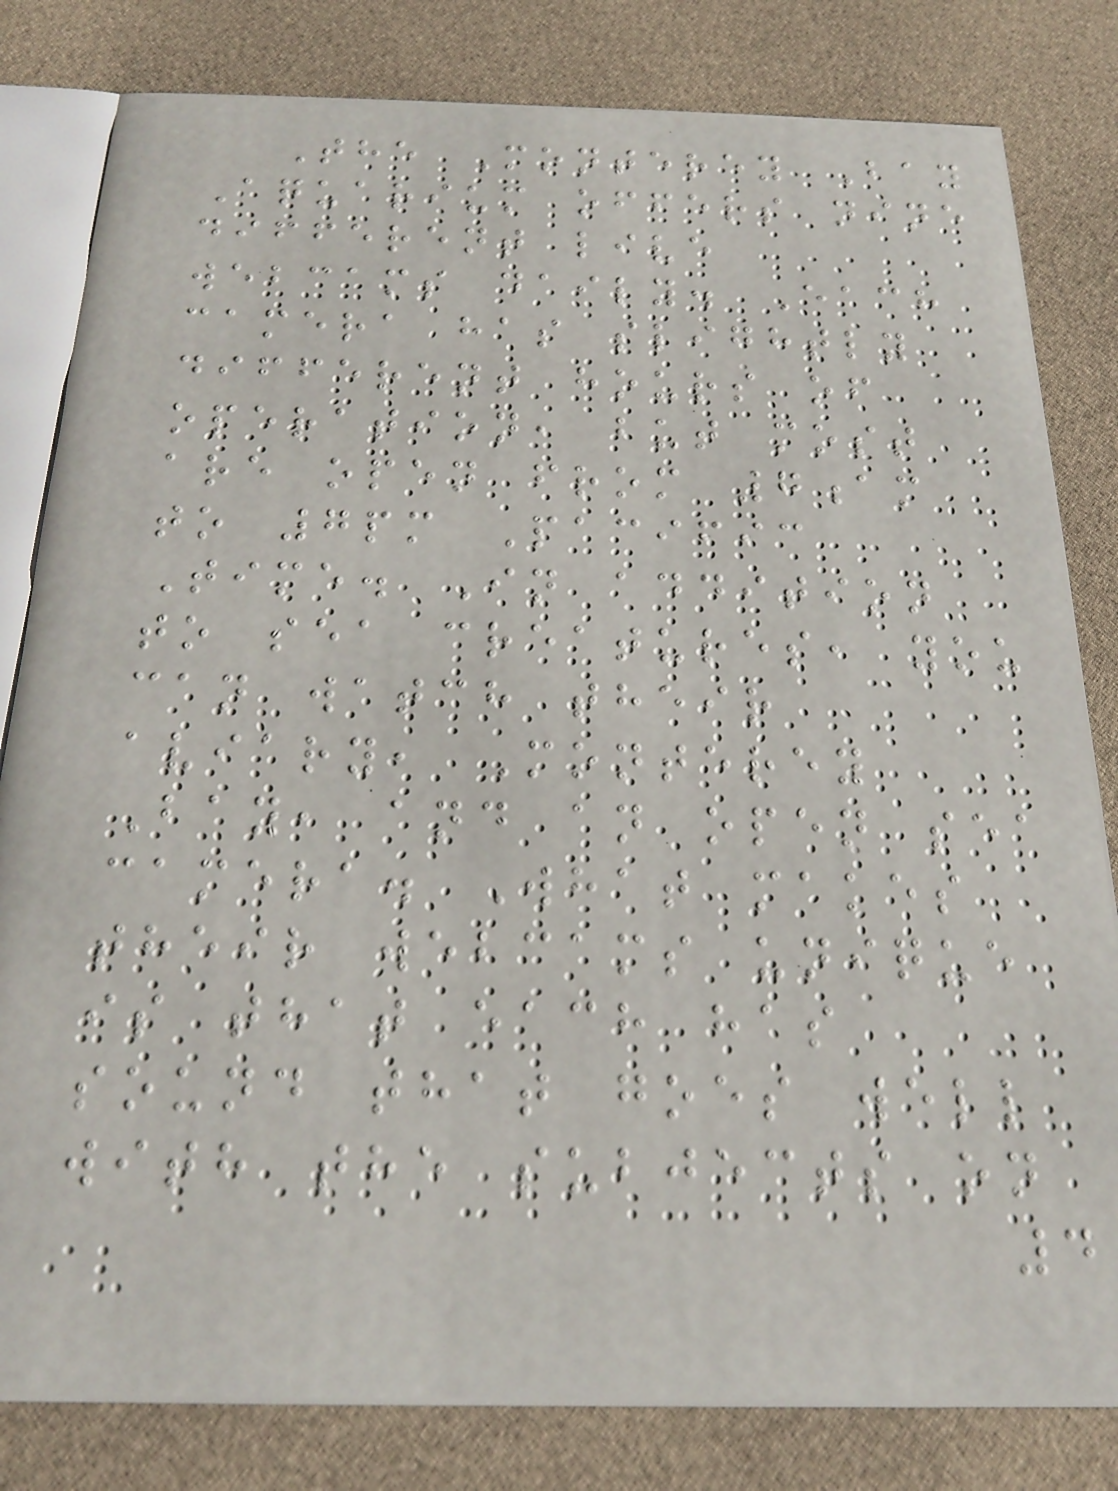The Monterey Bay
Aquarium offers nine
different live
webcams daily. Each
camera has slightly
different hours of
operation, but most
are open from 7am
to 7pm Pacific
Time. In addition
to sea creatures, you
can watch their
aviary, Monterey
Bay, and an open sea
camera. What makes
their webcams unique
is that each has
sound that goes well
with the subjects on
4
